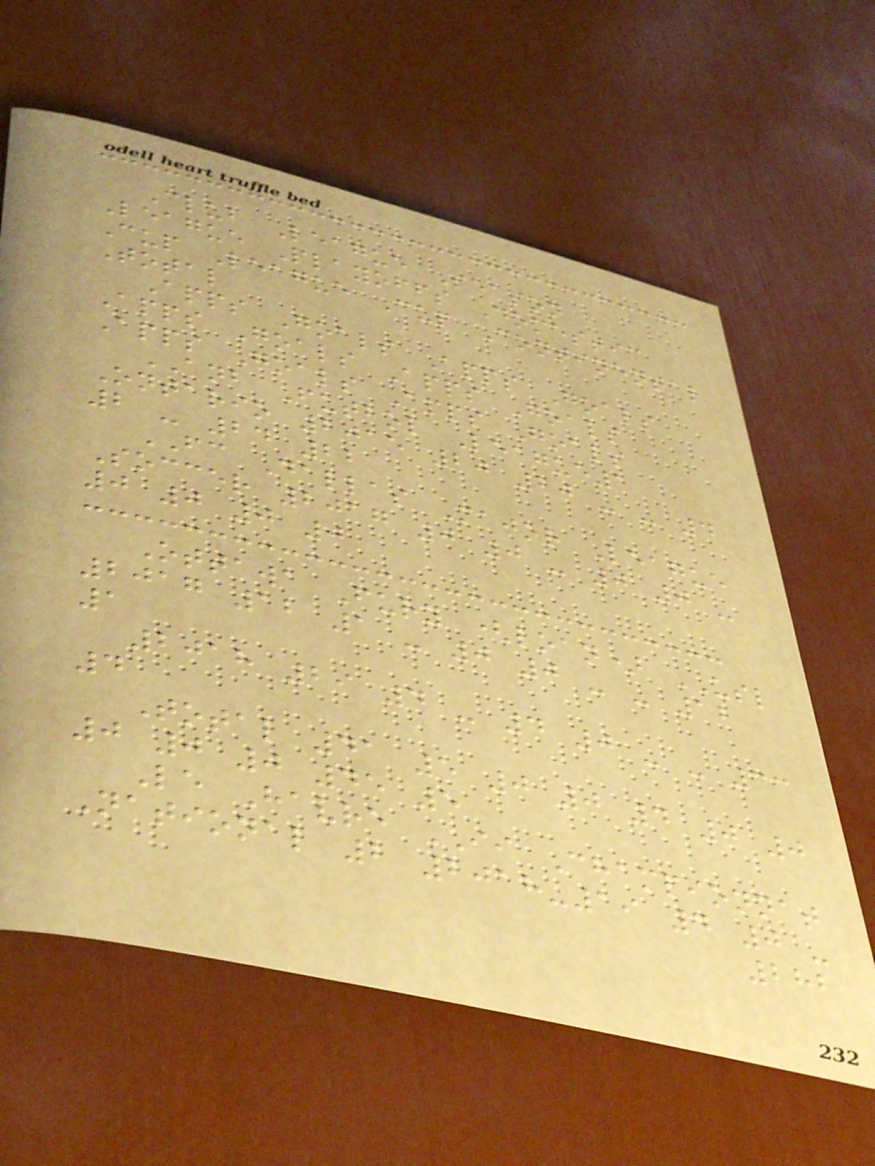Club League Season
League Playoffs Domestic
Cup League Cup Continental
Total
Apps Goals Apps Goals
Apps Goals Apps Goals
Apps Goals Apps Goals
ANB Futbol League1
Ontario 2015 20 20 - - 4
2 - 24 22
FC Dallas Major League
Soccer 2017 0 0 - 0 0 -
0 0 0 0
Ottawa Fury (loan) USL
2017 12 1 - 0 0 - - 12
1
2018 29 4 - 4 0 - - 33
4
Total 41 5 0 0 4 0 0
0 0 0 45 5
Le Havre II Championnat
National 2 2018-19 4 0 -
282
